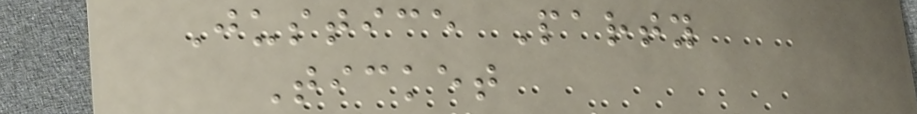Justice Party
Ticket
